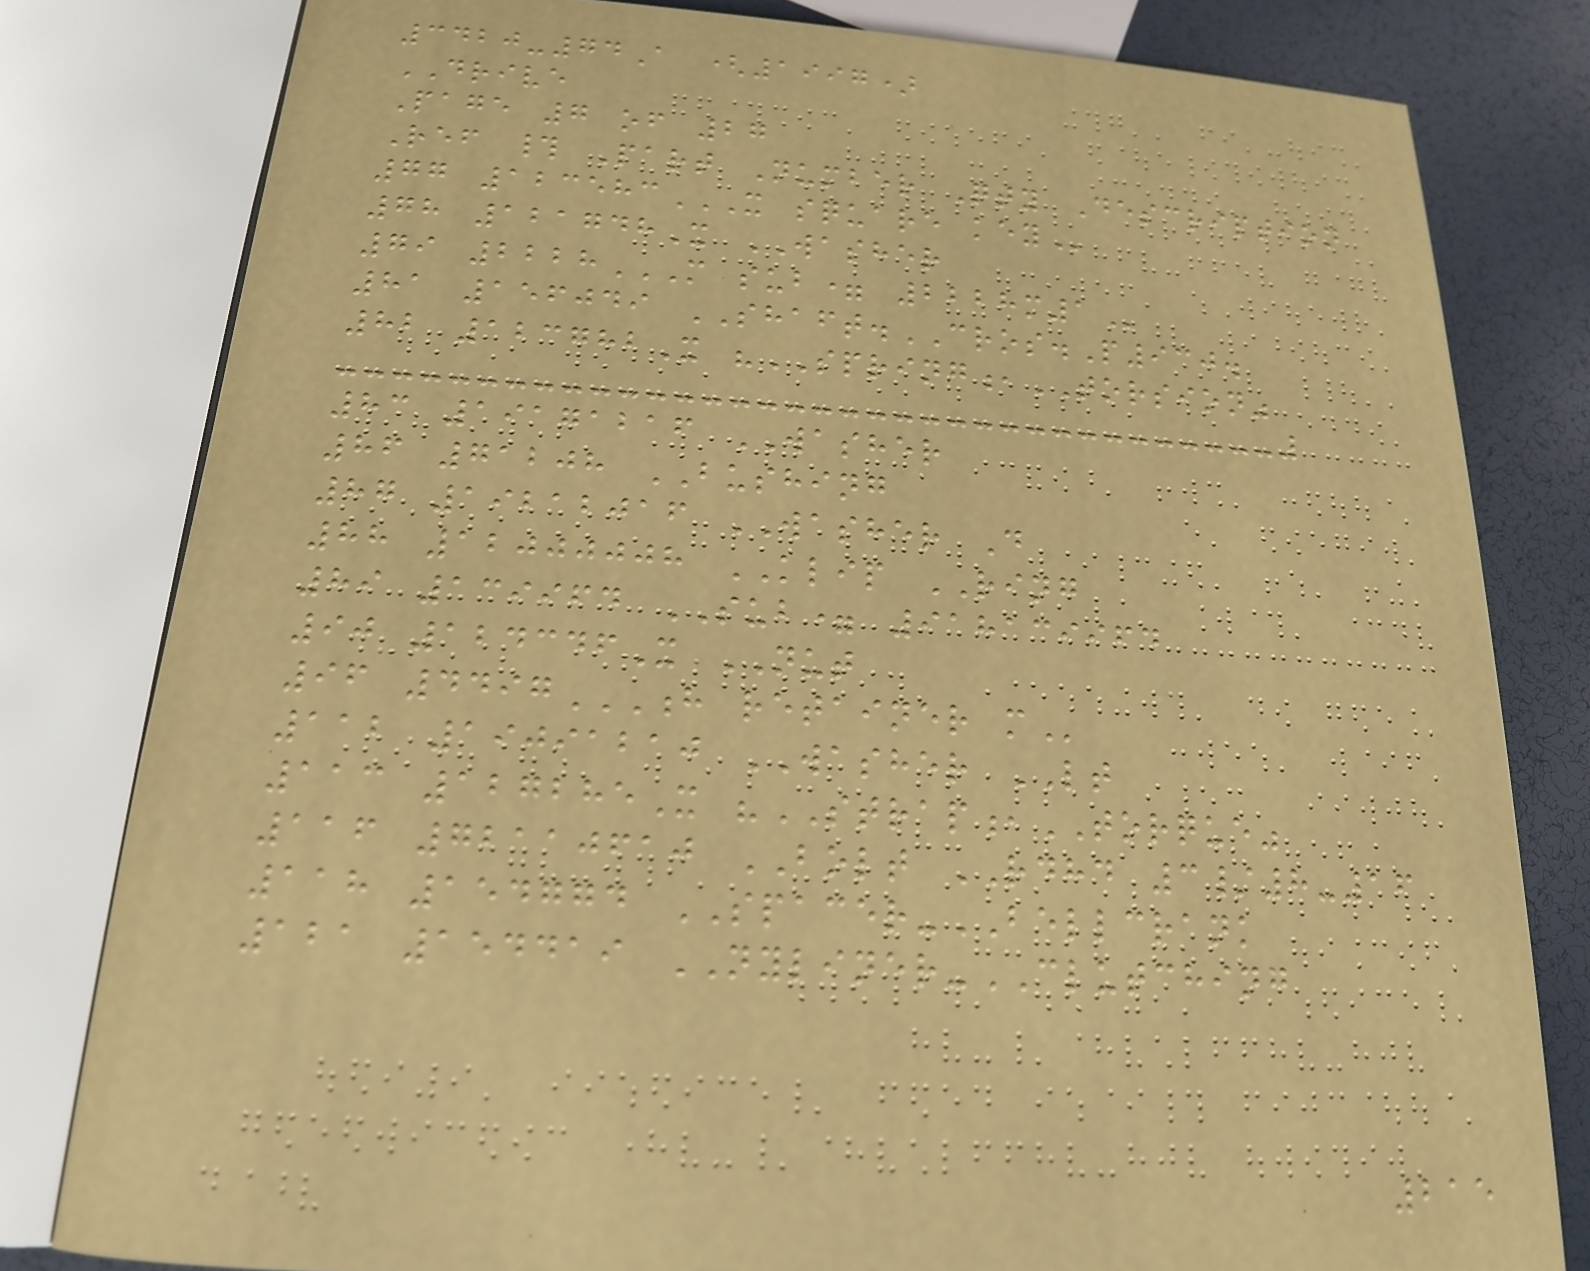3420-74A (1997)
DRIVE
Page 7 of 27
Ref # Part Number Qty Description
77 123583X SQUARE KEY
78 121748X WASHER
79 2228M SUB= 2228M1
81 156049 SHAFT.CROS.P930.
82 123782X "SPRING,TORSION"
83 19171216 WASHER
86 71208 BUSHING
87 19212016 WASHER D
88 12000008 KLIP RING
89 139964 SUB= 918139964
90 124346X NUT
96 4497H RETAINER M
112 19091210 WASHER LT
113 127285X "STRAP,TORQUE"
116 72110610 BOLT RDHD 3/8-16
118 154774 SPACER-BELLCRANK
121 154419 NYLINER-CLUTCHING
215
